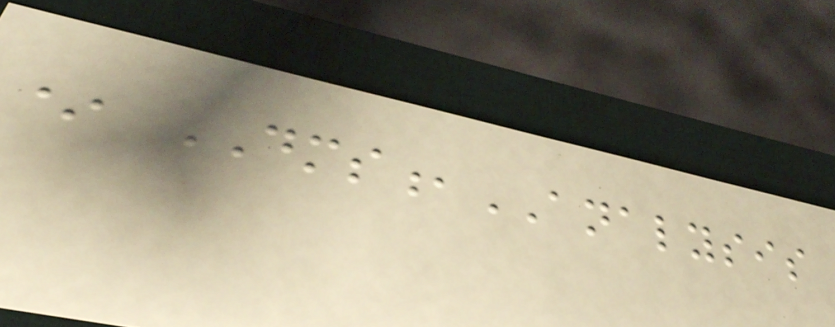* DMS,ANALYSIS
